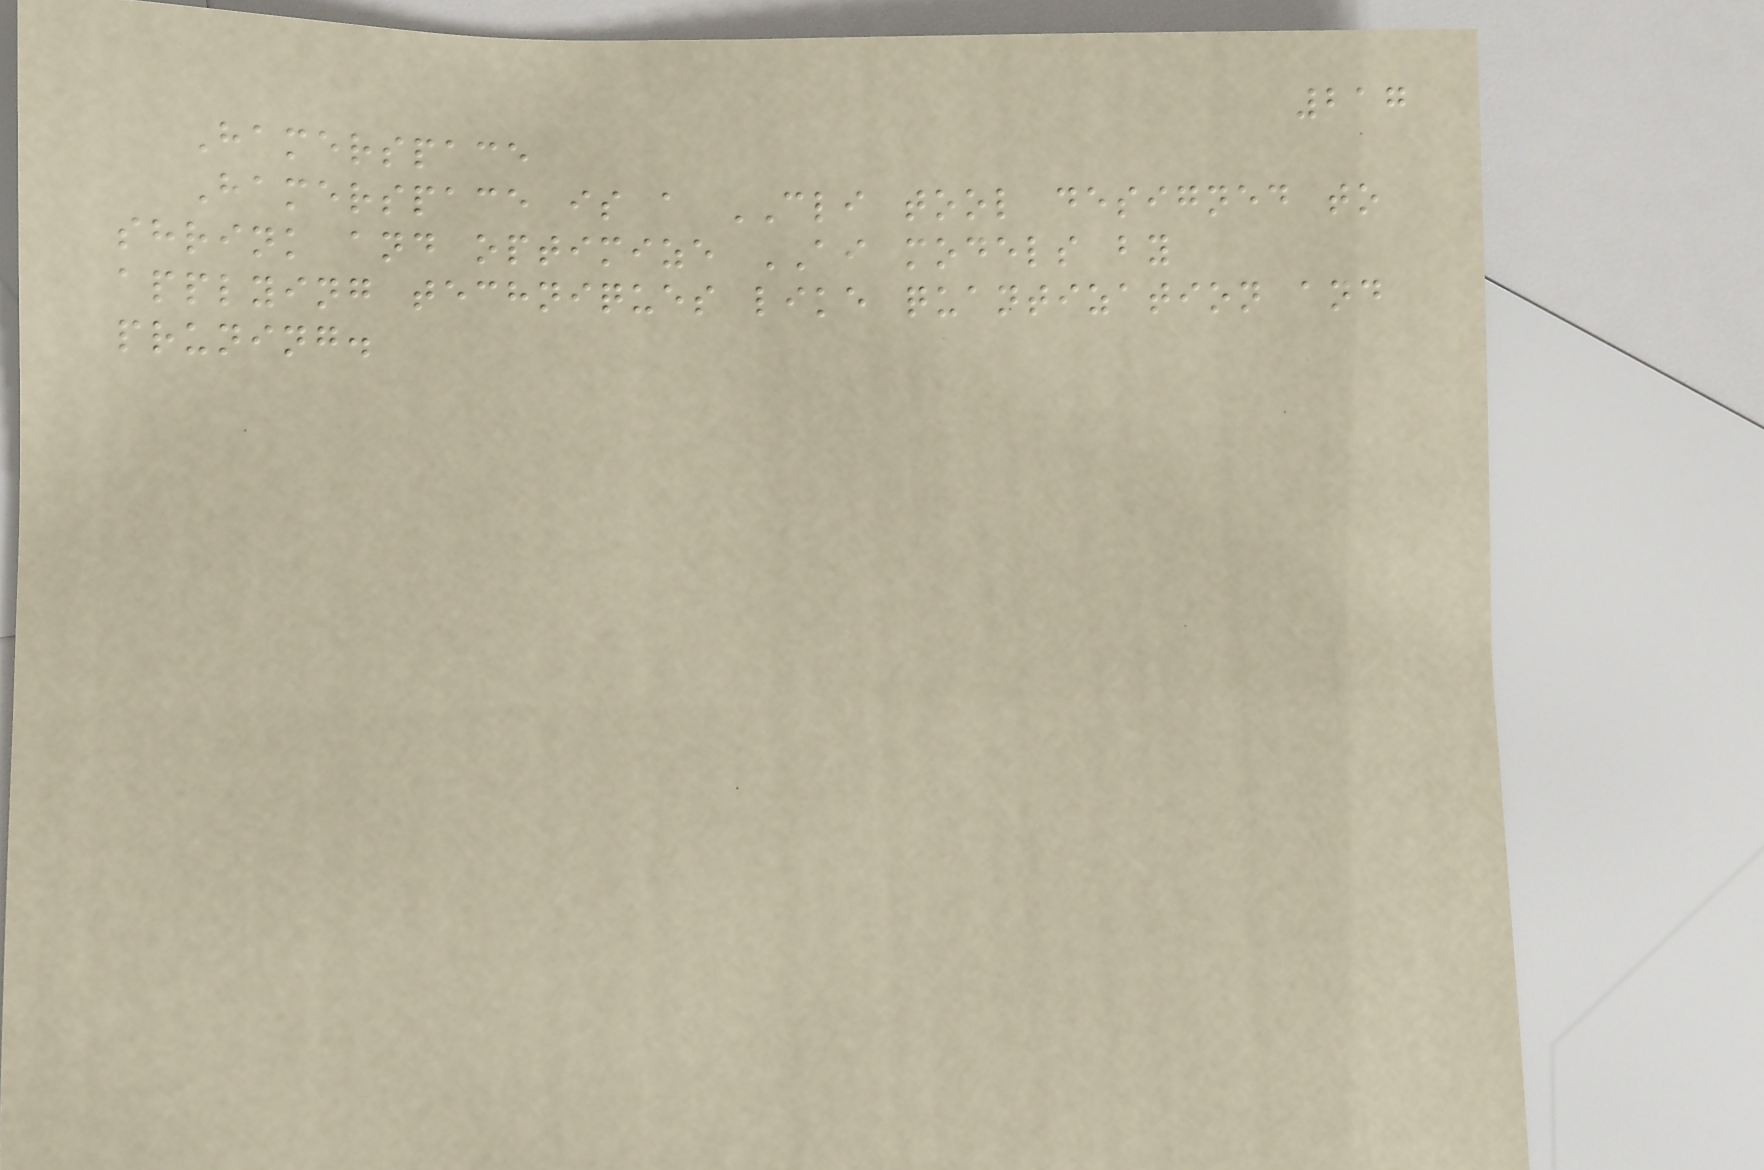217
Hamerspace
Hamerspace is a CLI tool designed to
shrink and optimize AI models by
applying techniques like quantization and
pruning.
